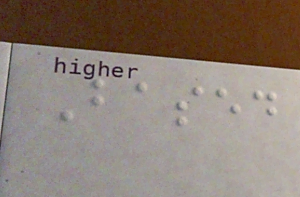Based
